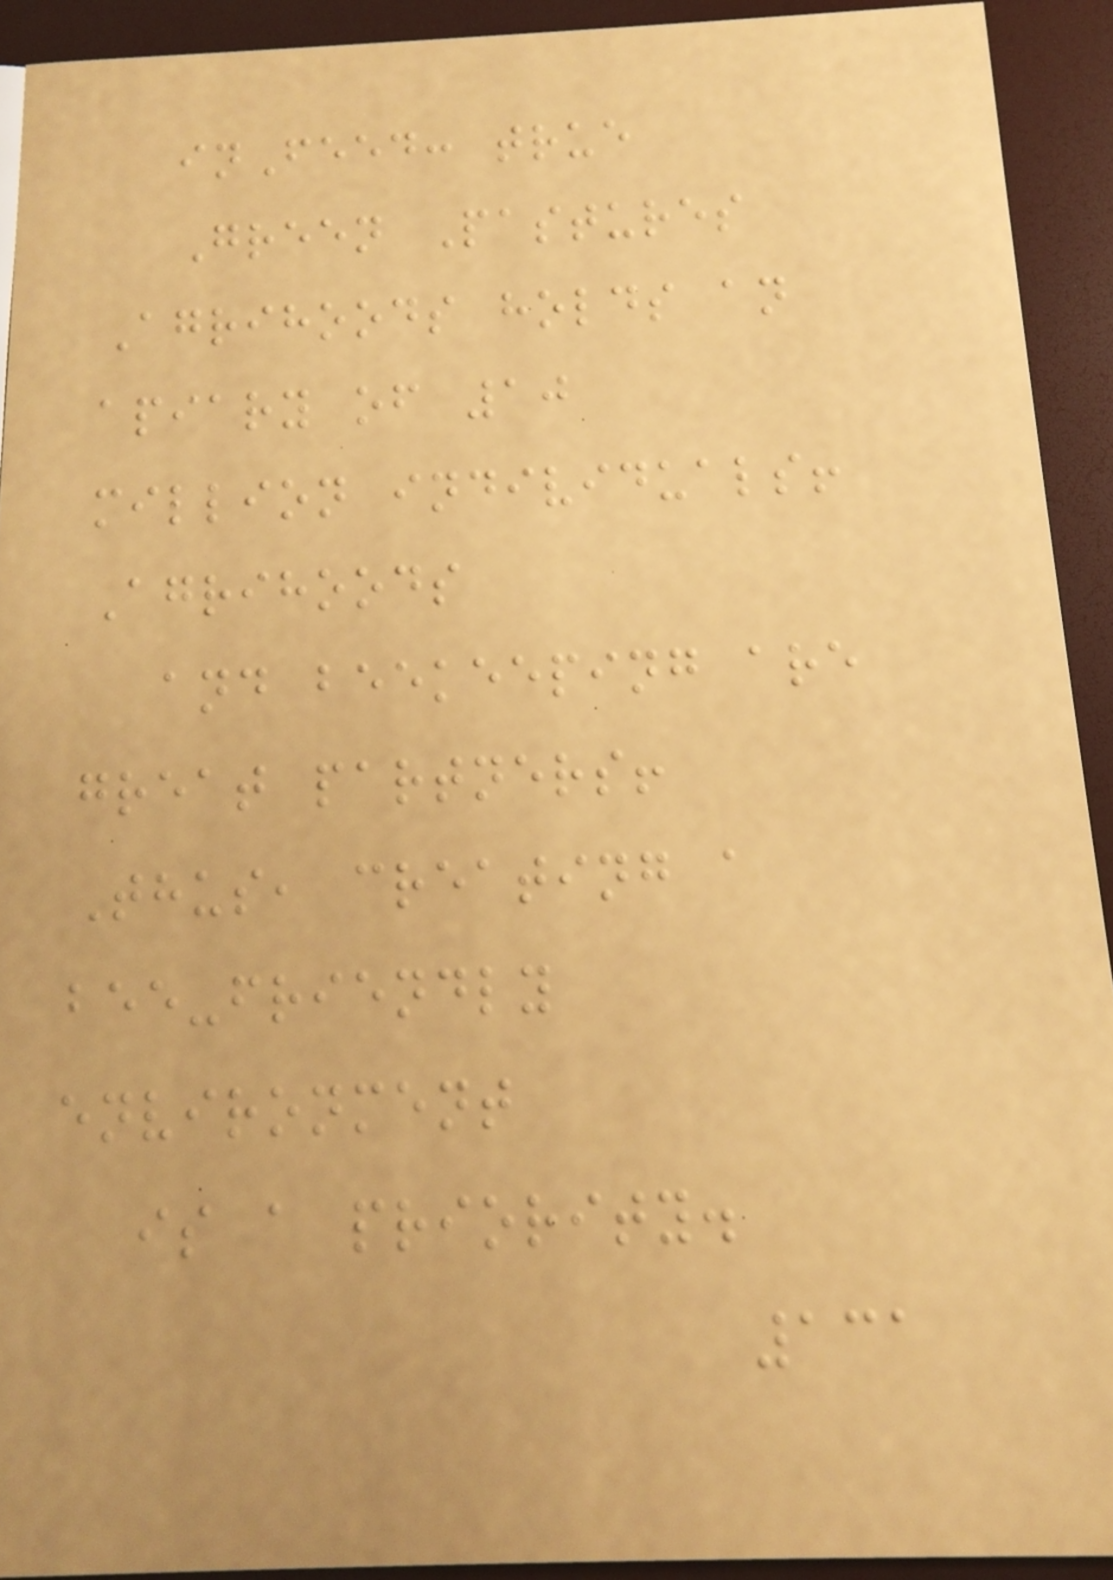inFeed: true
Green Pastures
Agrihoods holds an
apiary of 10
million individuals!
Agrihoods
and beekeeping are
great partners!
Thus, creating a
bee-friendly
environment
is a priority.
131
